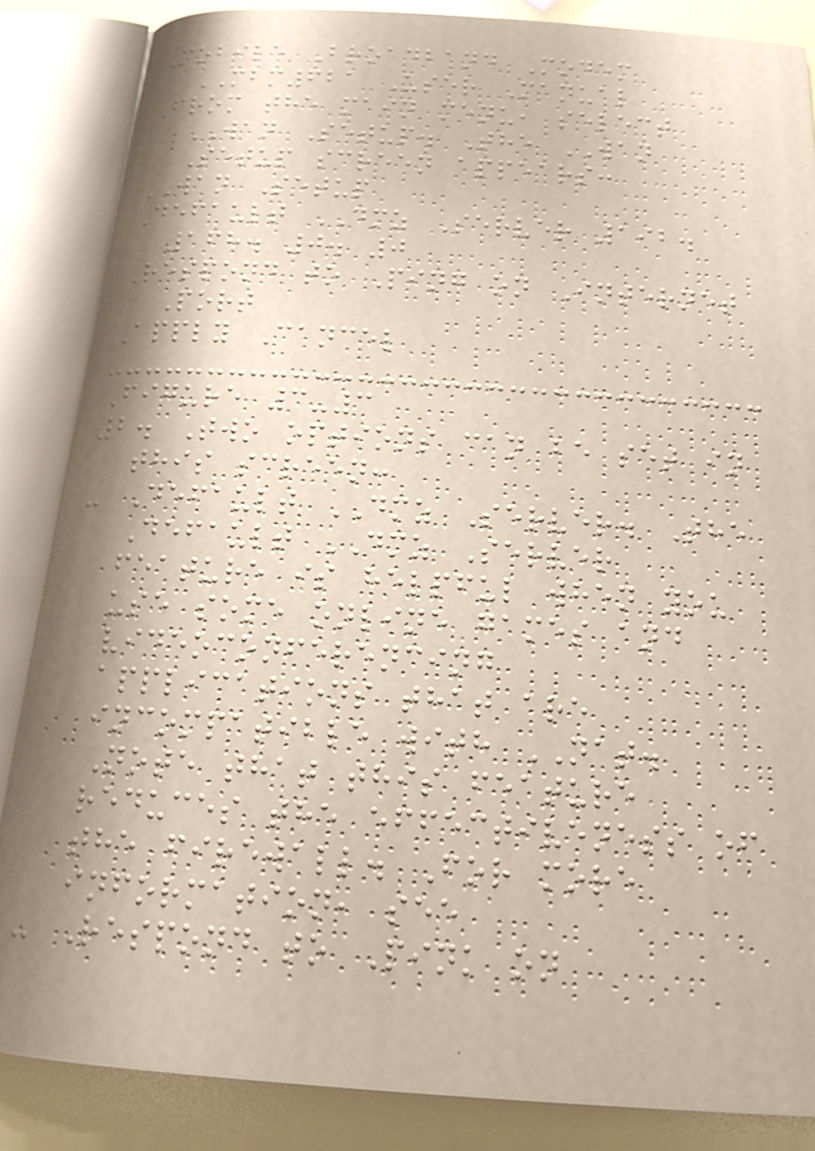Mobile Broadband Modem
MBM621 User Manual
From the main menu, select
WAN Setup. The WAN
Setup screen appears:
WAN Setup
Default DMZ Server 192.
168. 0. 0
Respond to Ping on Internet
Port
Apply Cancel
Figure 3-3
2. Two options can be set in
this screen:
- Default DMZ Server. The
Default DMZ Server
feature is helpful when you
use some online games and
videoconferencing
applications that are
incompatible with NAT.
Note that this feature
reduces the effectiveness of
the firewall. For more
information, see
- Respond to Pink on
